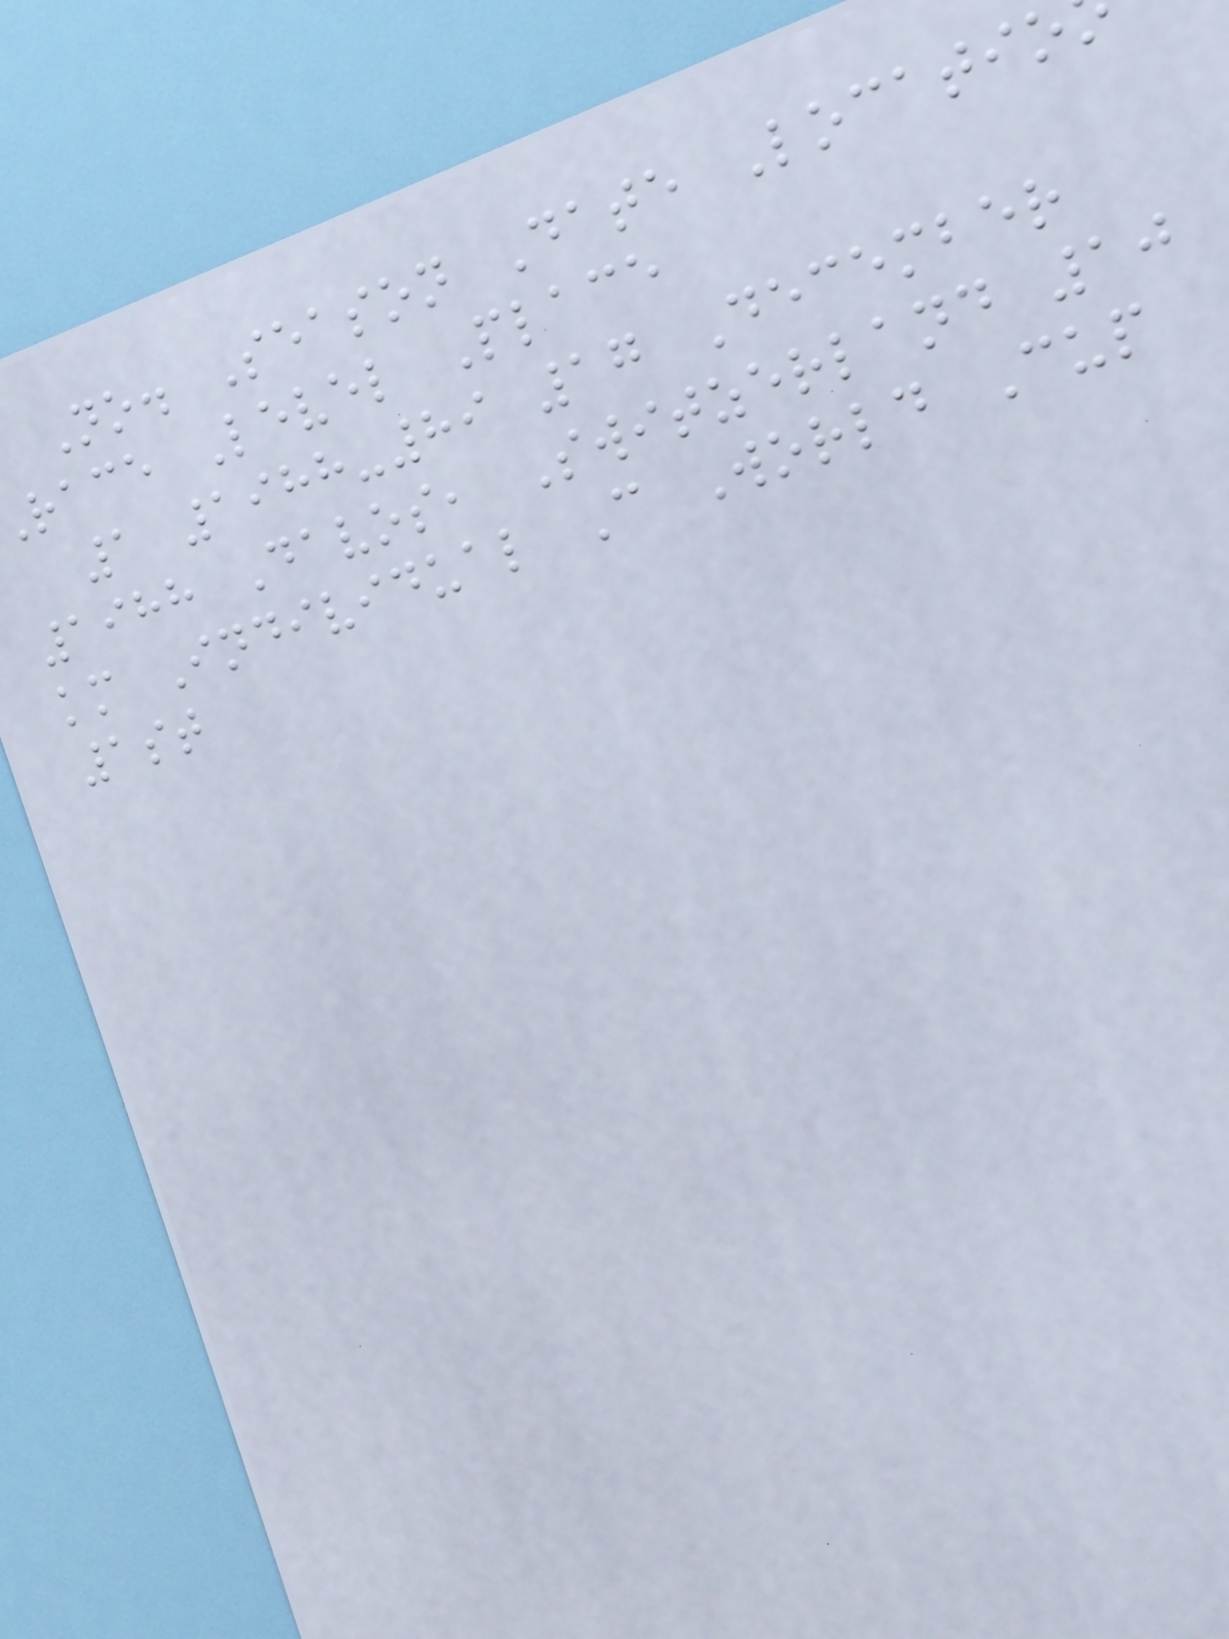No. Season Date Locatio
race Level Place
1 1988-89 17 December
1988 Davos, Switzerland 10
km Individual C World Cup
1st
